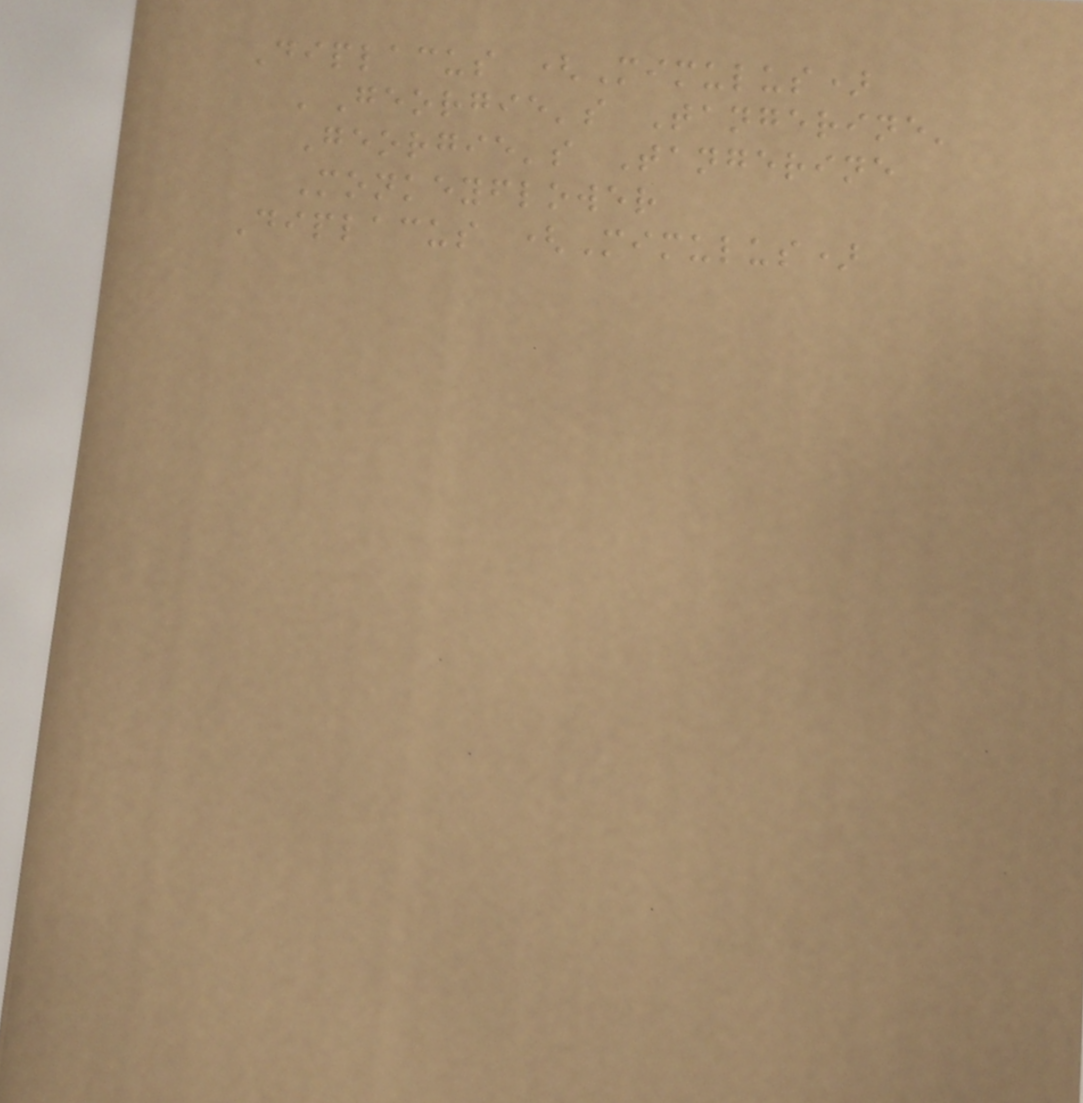Diplacus (Mimulus)
'Georgie's Tangerine'
Georgie's Tangerine
Monkeyflower
Diplacus (Mimulus)
